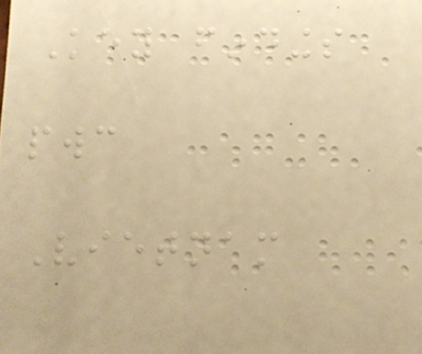Key findings
pwc
Vietnam
